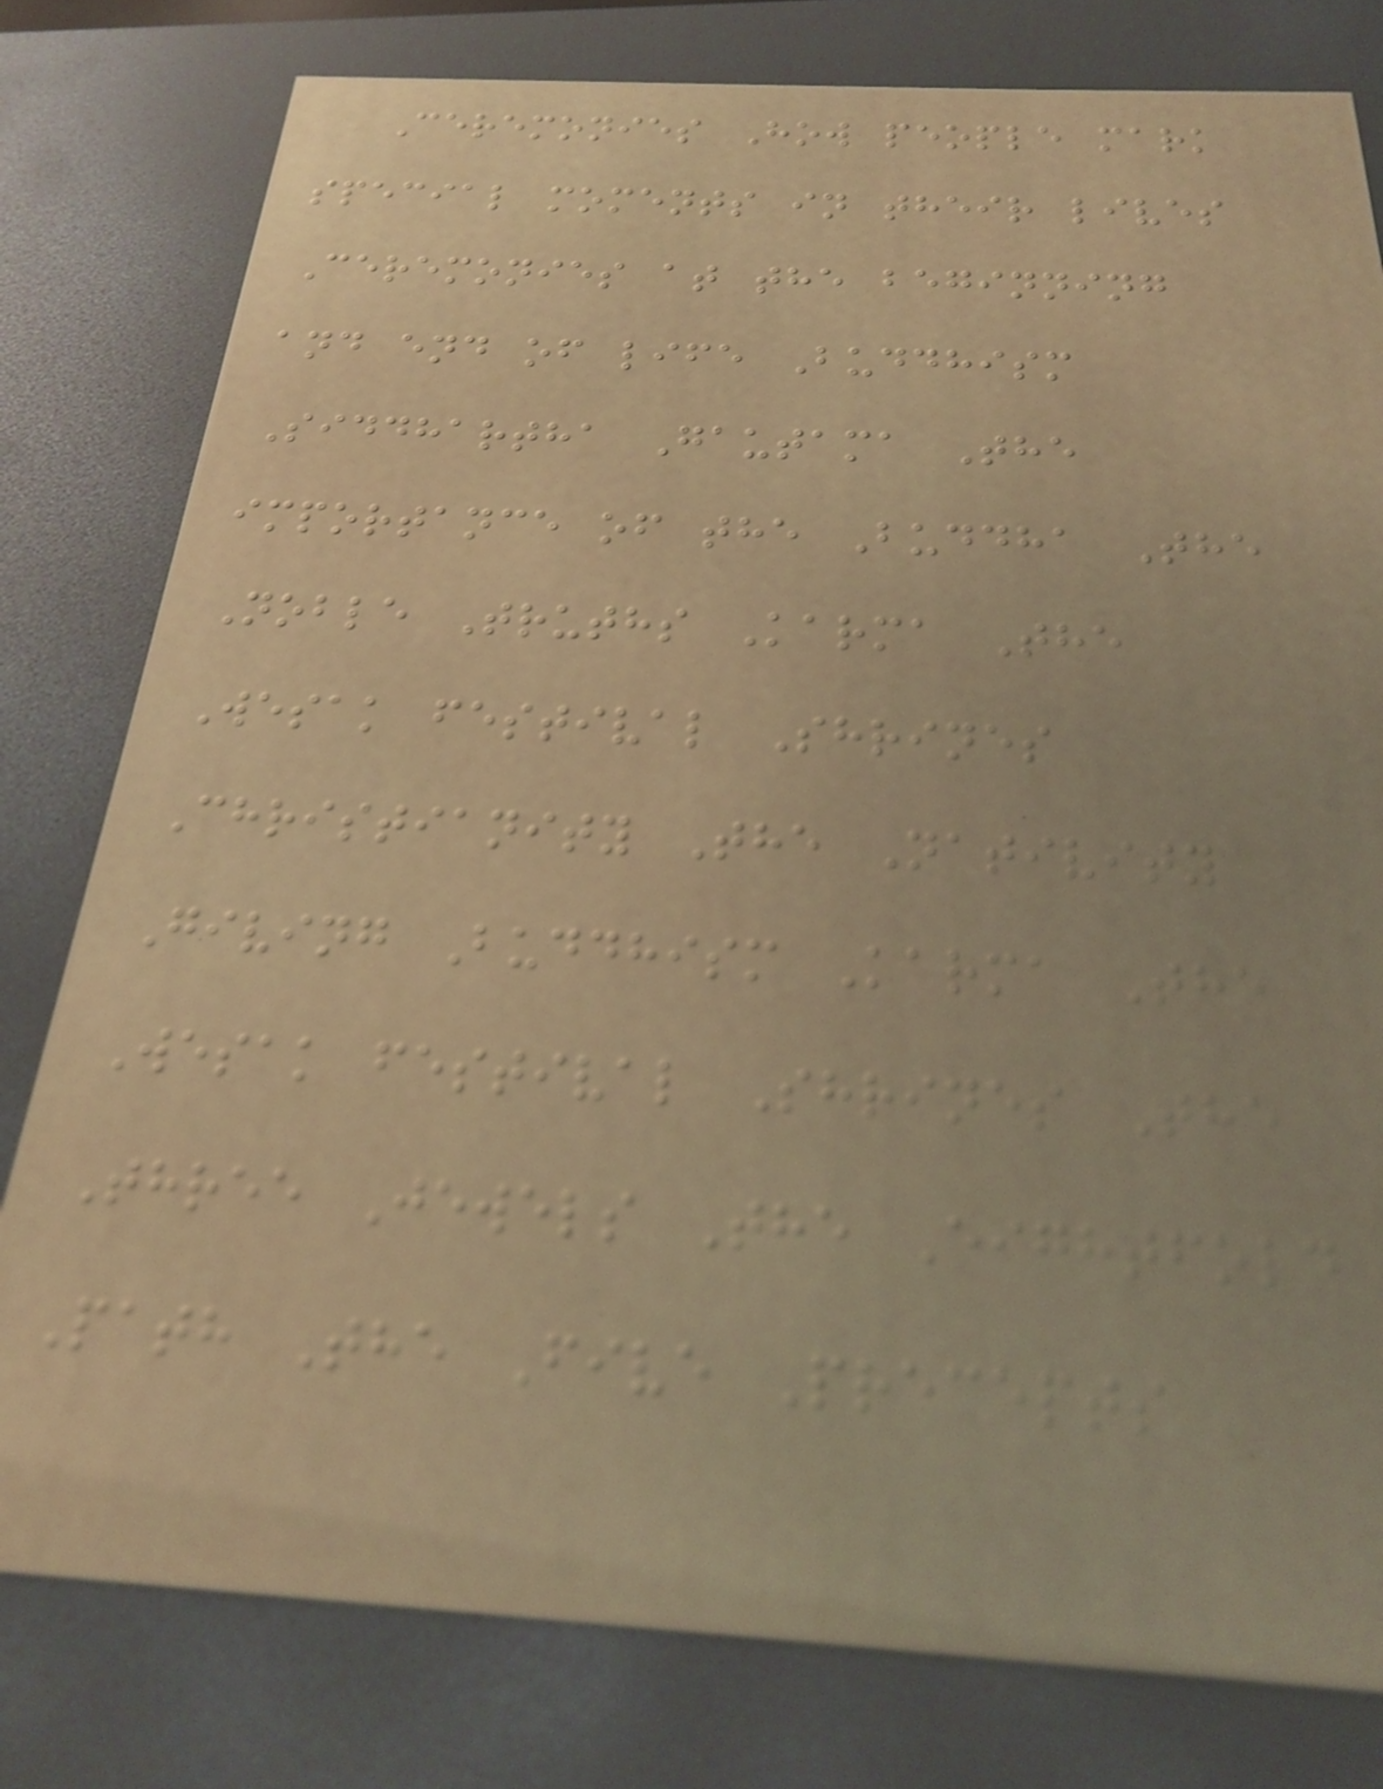Ceremonies How people mark
special moments in their lives
Ceremonies at the beginning
and end of life Buddhism
Siddhartha Gautama The
importance of the Buddha The
Noble Truths Karma The
Wesak festival Shrines
Christianity The Nativity
Giving Buddhism Karma The
Wesak festival Shrines The
Three Jewels The Eightfold
Path The Five Precepts
